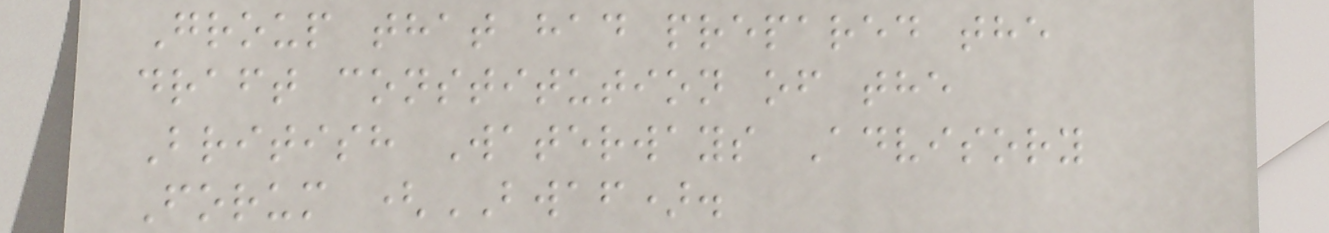Group that had prepared the
draft constitution of the
British Waterways Advisory
Forum (BWAF).
